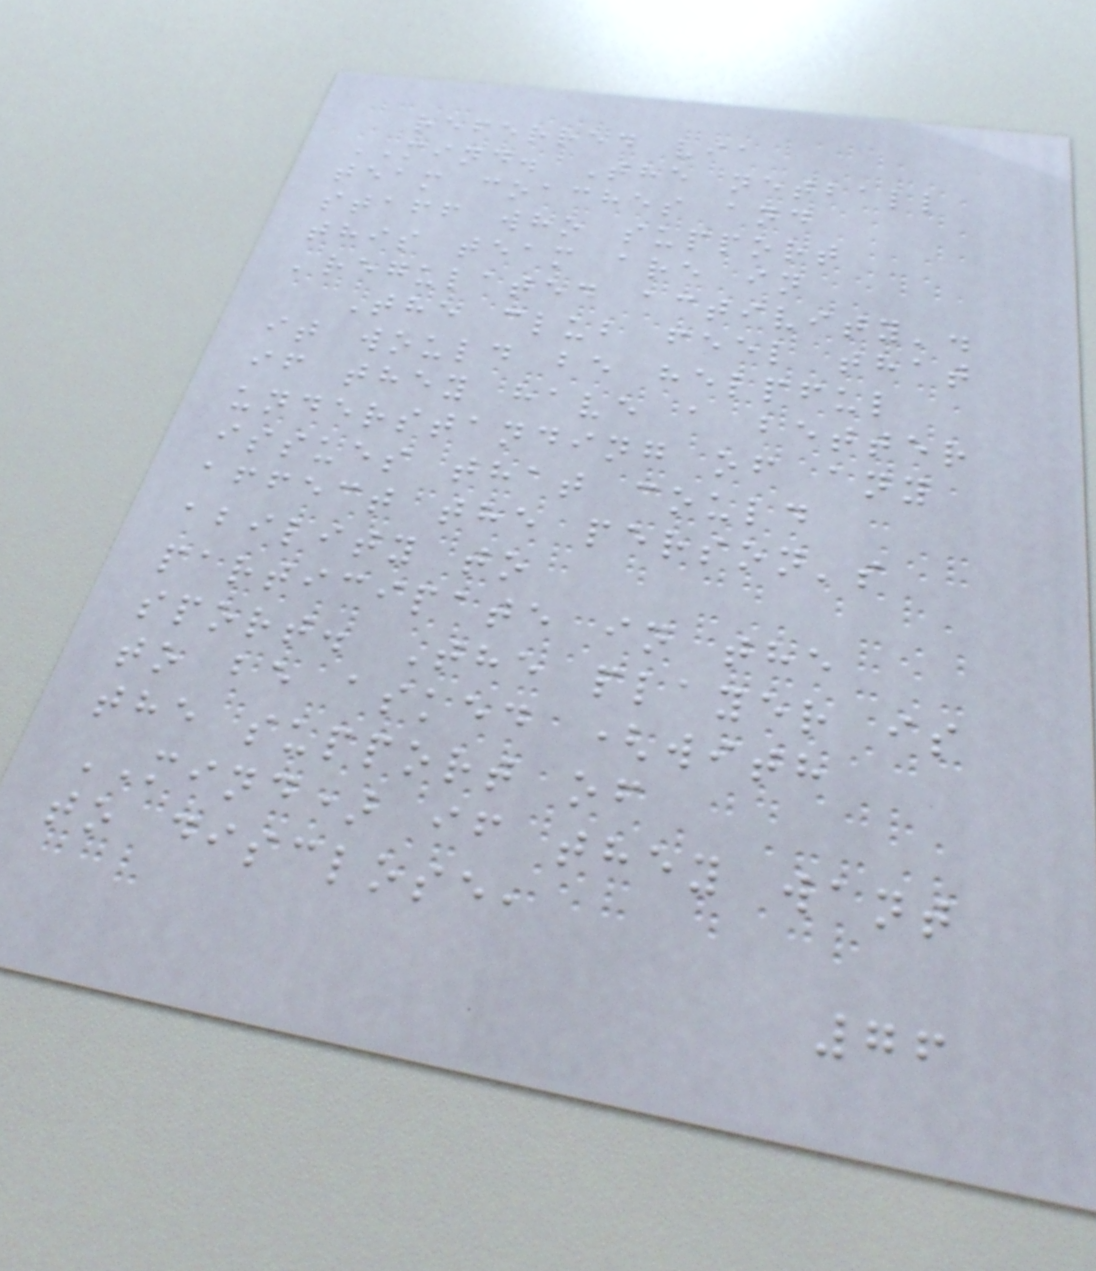referred via
MIND. The netball
team coaches and
staff who support
this team are in
'regulated activity'.
The club feel that
it would be helpful
if they have a better
understanding of any
issues that could
affect the person's
ability to
participate in the
sport. The player is
to be asked (with
the support of
MIND) if they want
to disclose,
76
